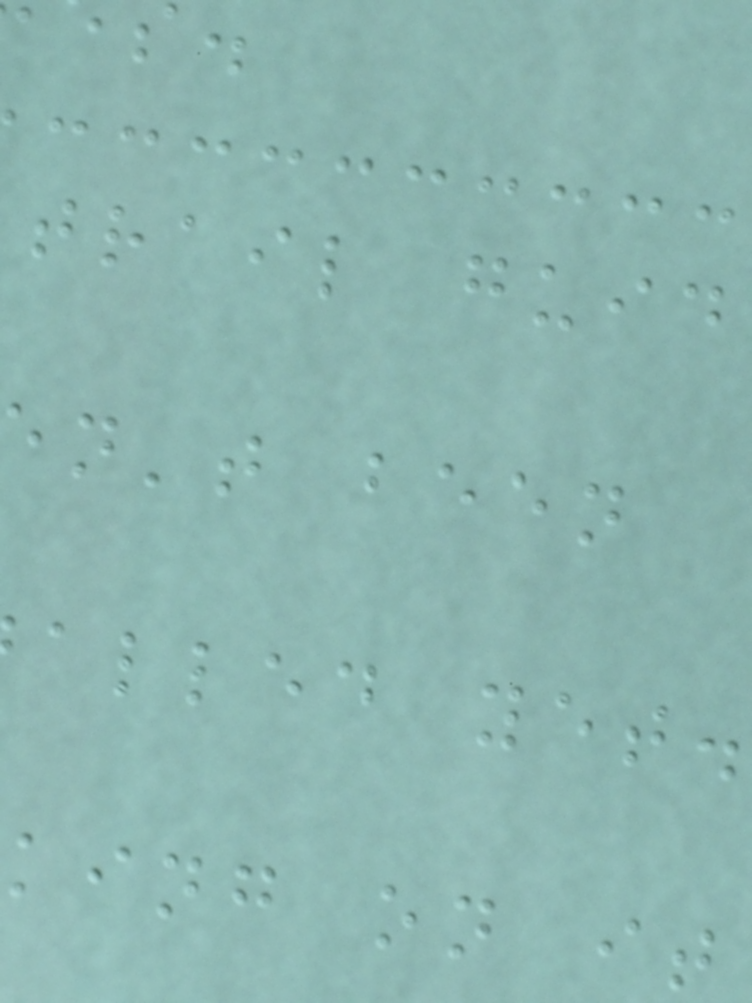trail guid
n't been
alled yet.
king on it
